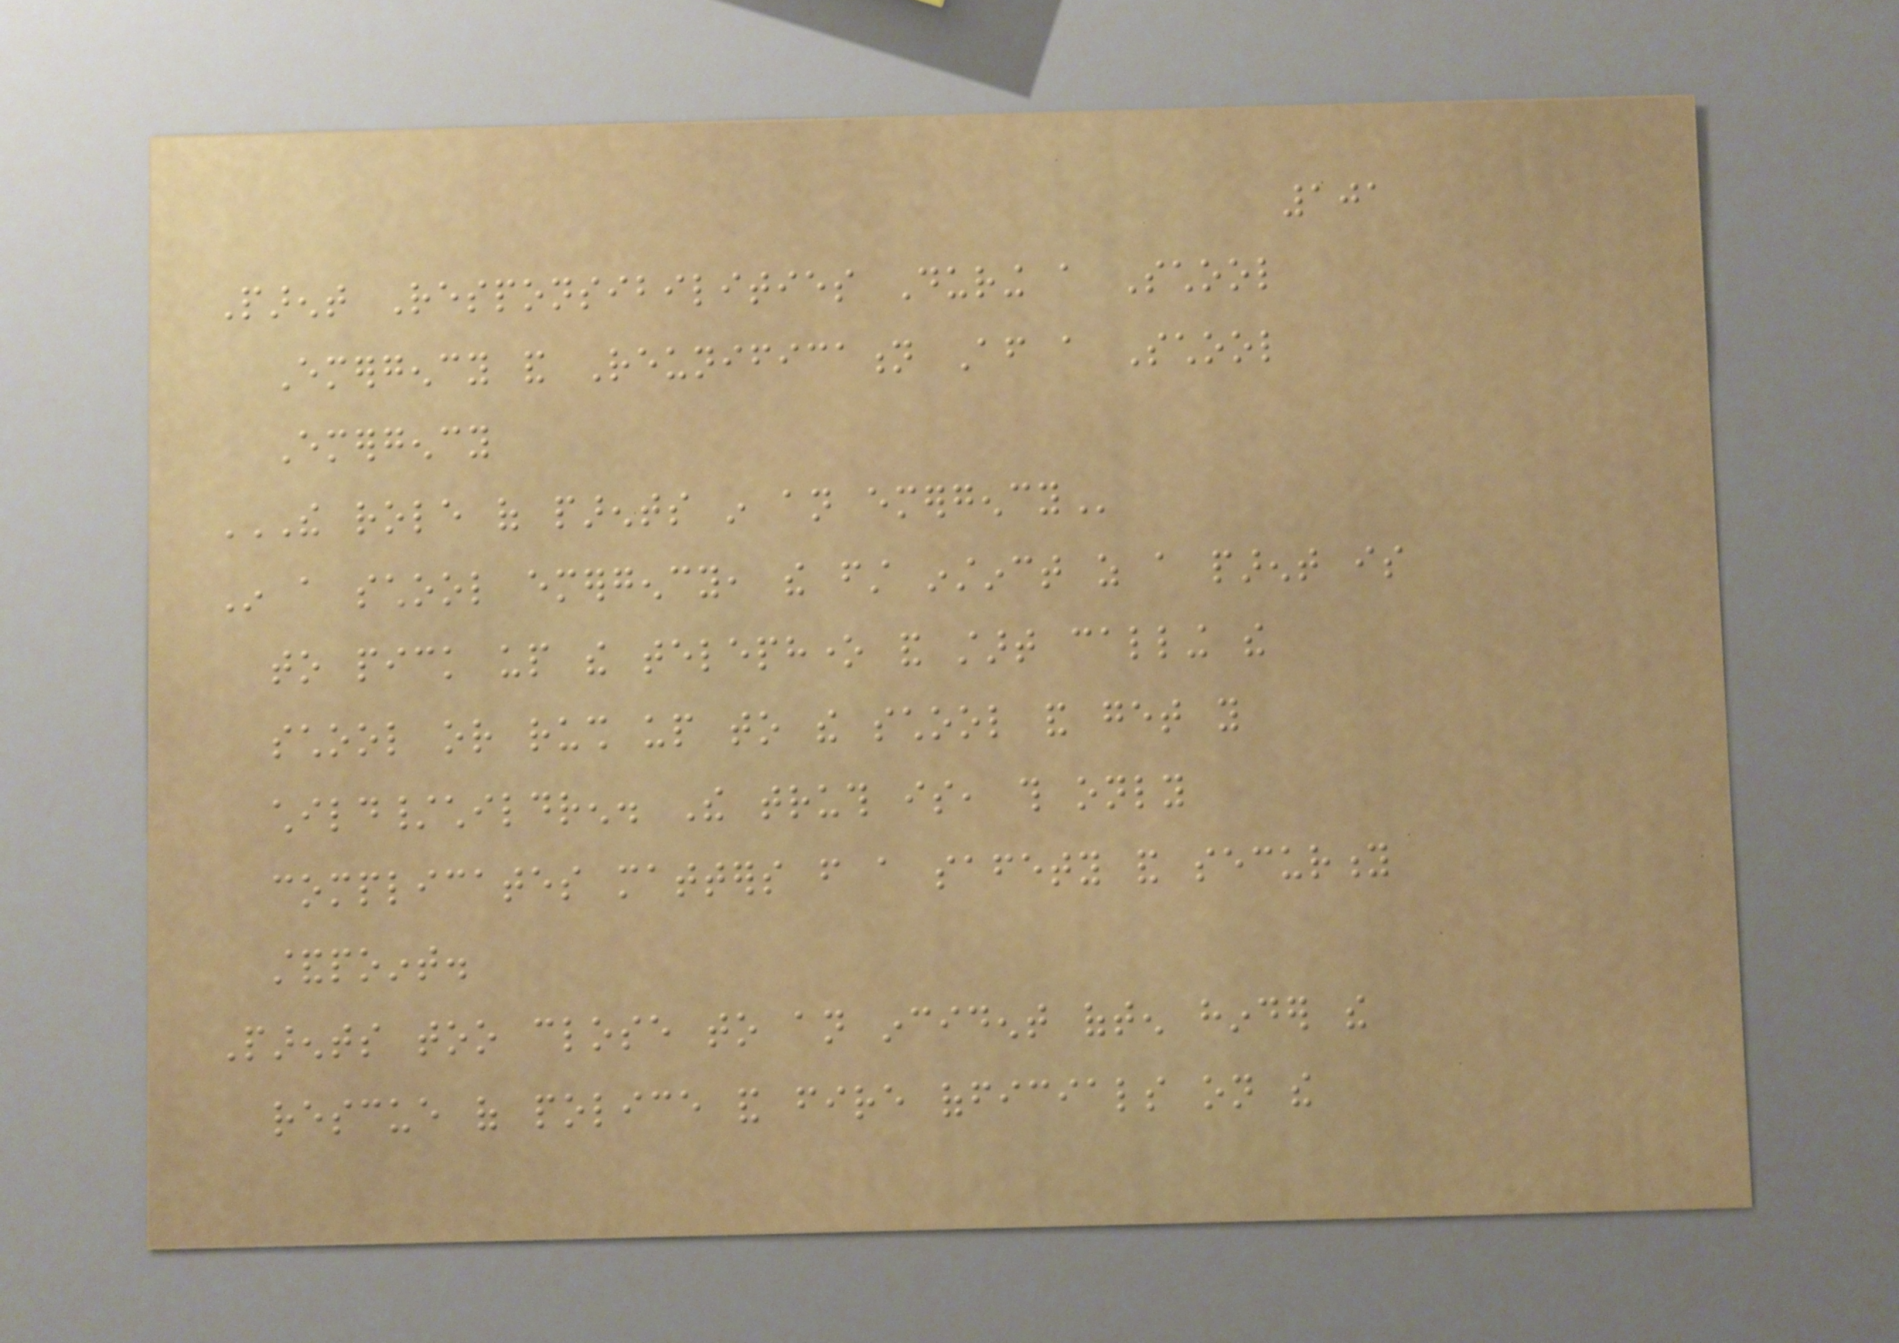101
Parent Responsibilities During a School
Emergency and Reunification After a School
Emergency
THE ROLE OF PARENTS IN AN EMERGENCY
In a school emergency, the first instinct as a parent is
to pick up the telephone and start calling the
school or rush up to the school and get you
child/children. The truth is, this only
complicates matters from a safety and security
standpoint.
Parents too close to an incident often hinder the
rescue of police and fire officials on the
